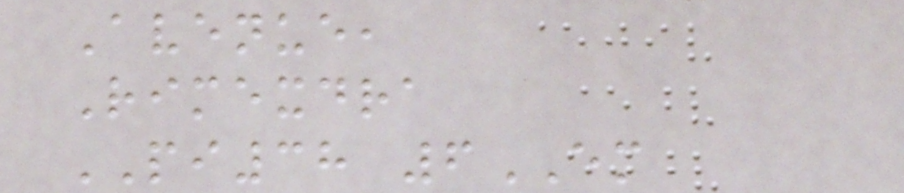Avenue,
Rimexdra
PI38 6EM
